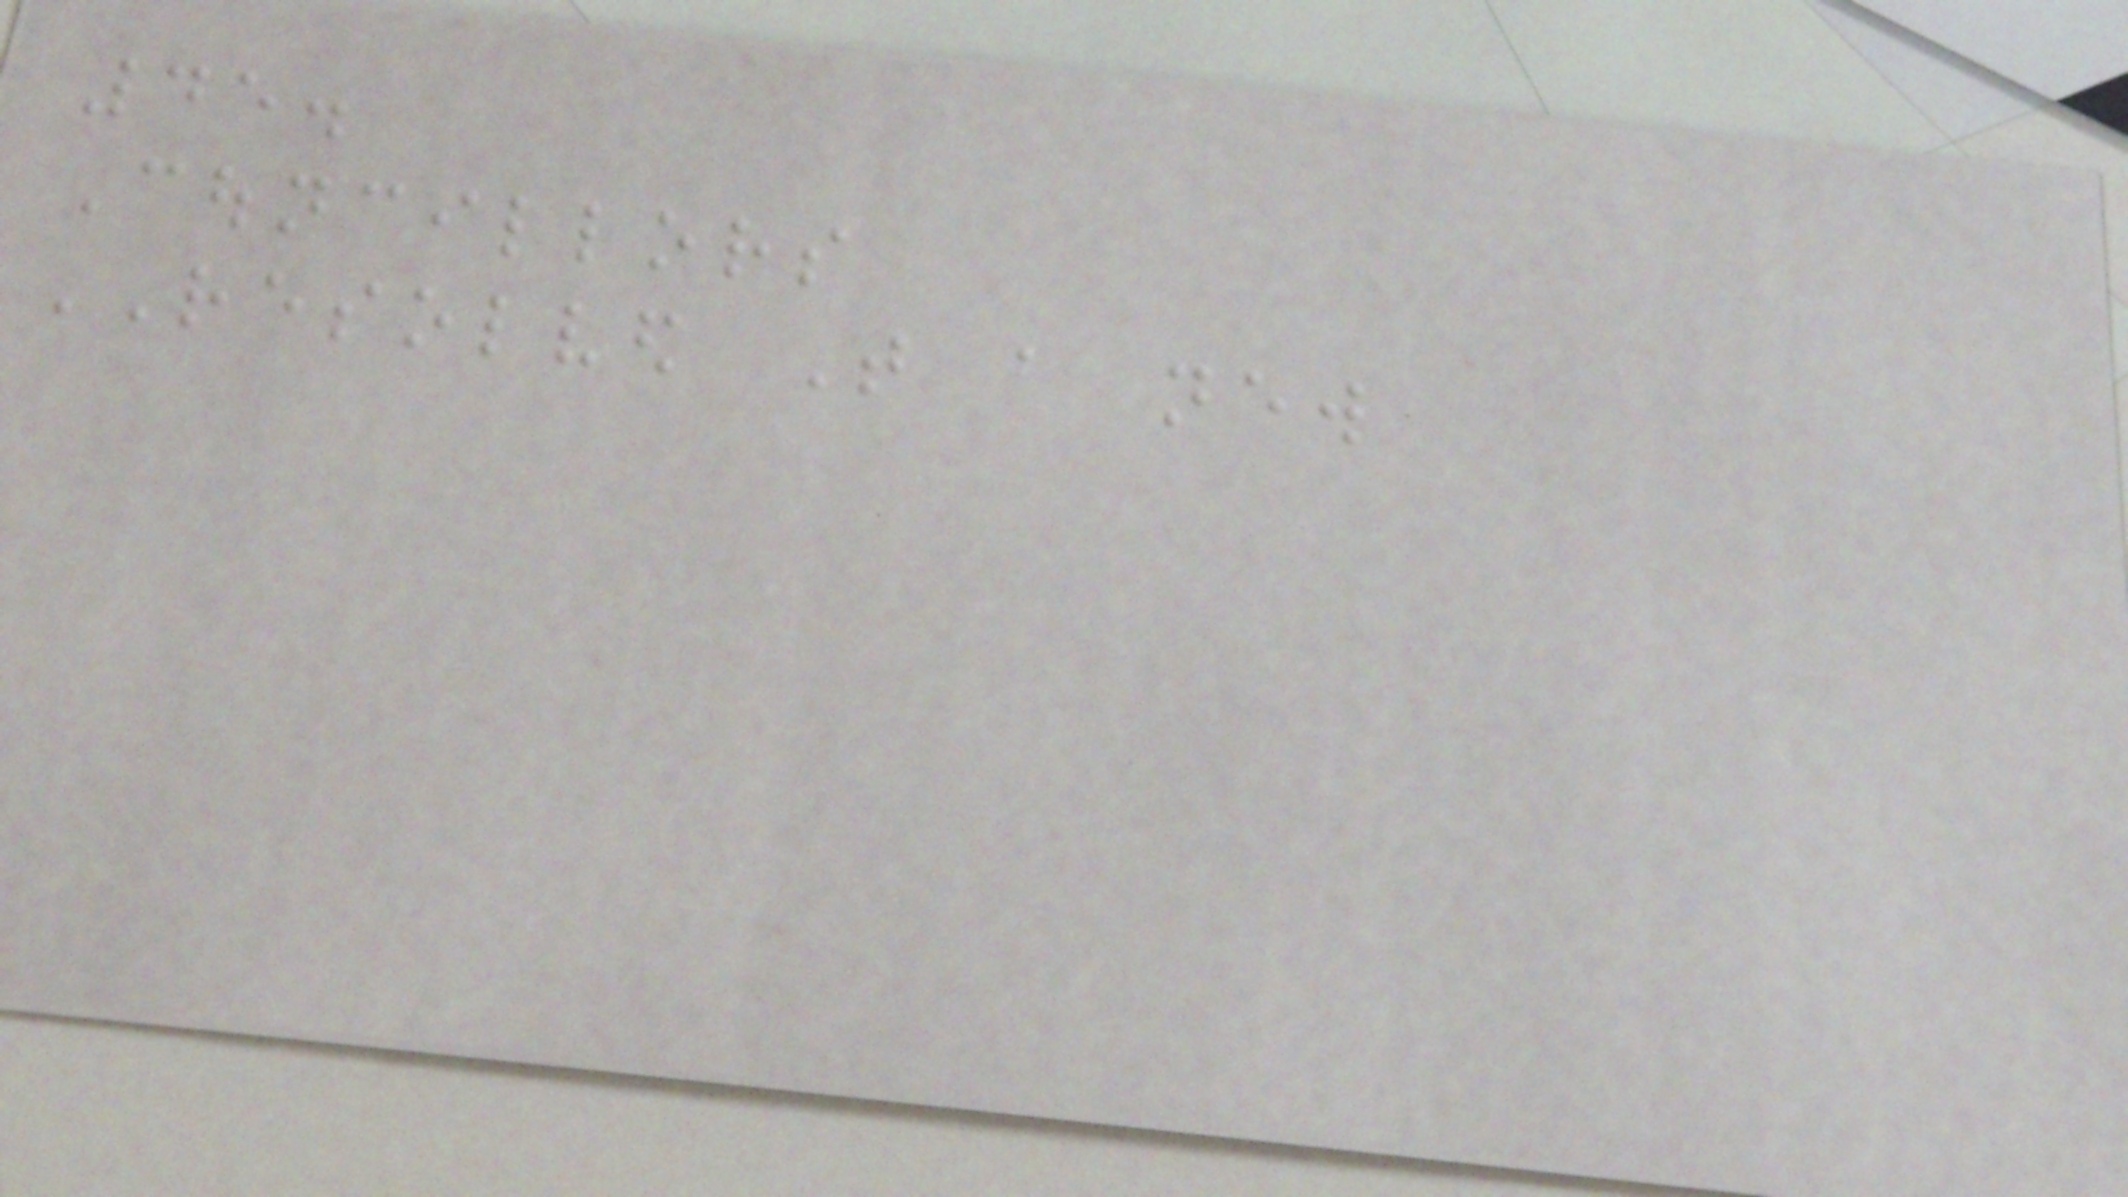45.
Councillors
RESOLVED That a new
